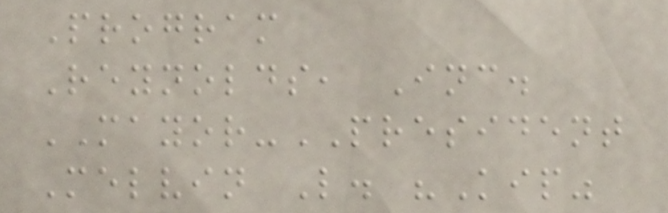Program
Reynolds, Inc.
MAYOR-PRESIDENT
Melvin L. "Kip"
